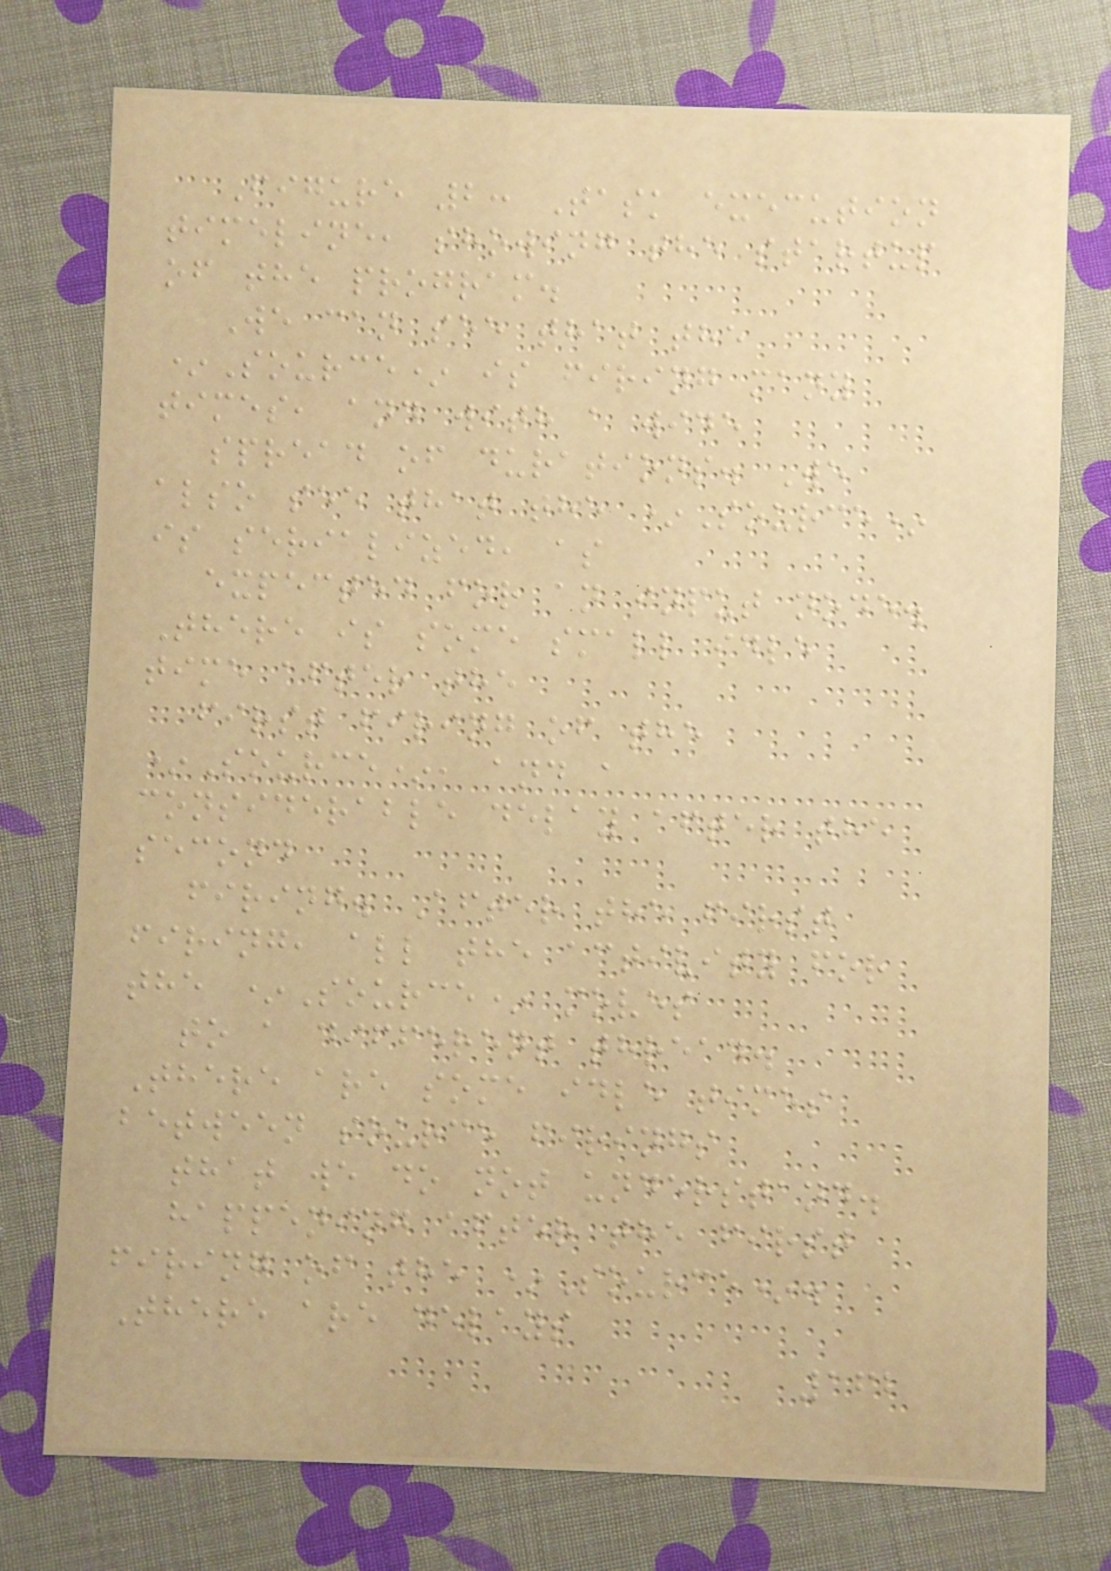Figure 2: Task execution
timeline, showing the startup
of the program.
We can see that the
*Source* is firing many
times, and with a wide
spread of durations. We
also see that the *Source*
is serialized, as
expected for an input node.
There is some small idle
time after the
first firing of the
*Source*, and a
considerable delay after the
second
firing. After the first
firing, all the activity for
the *Source* moves
to a different thread.
There are some idle times
between source firings
that we do not understand.
happening after the first
firing of the *Source*.
There are delays
162
